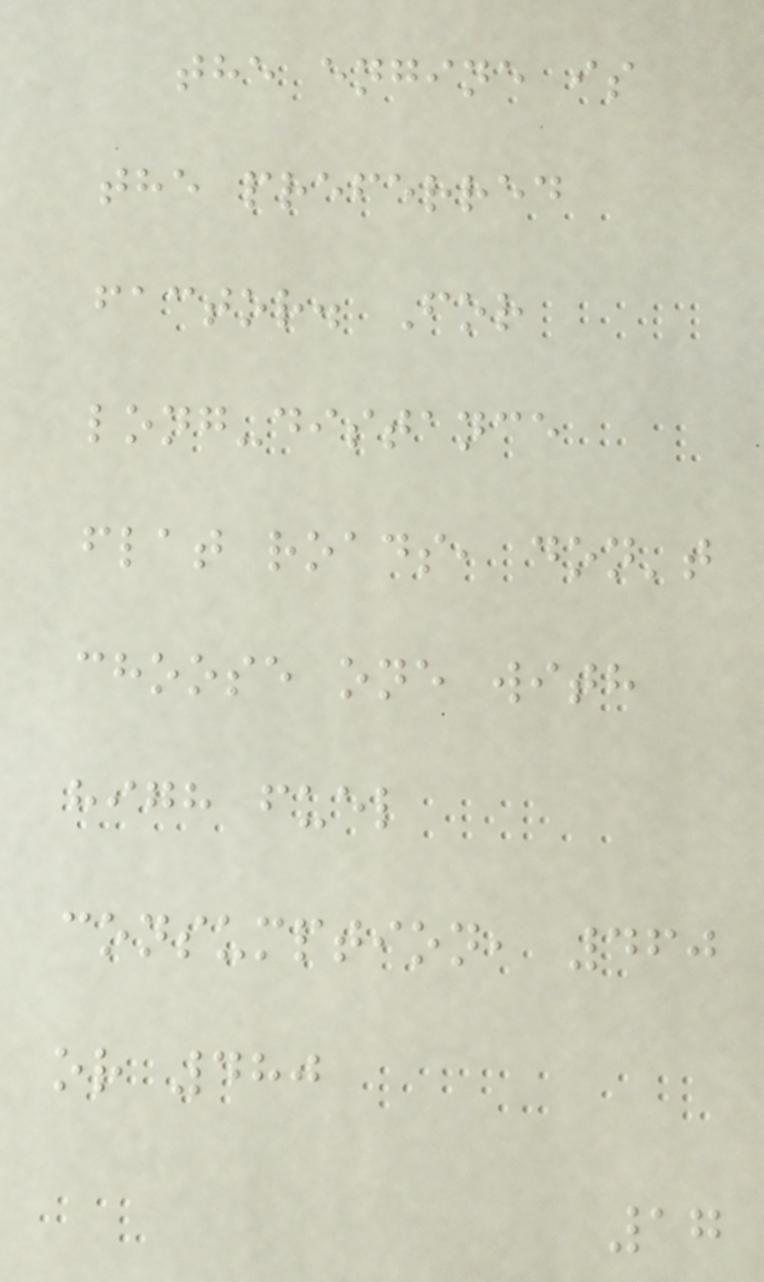the engine is
the preferred
factor. For
long-distance
flat roads, don't
choose one with
high fuel
consumption, 460
or 480
17
